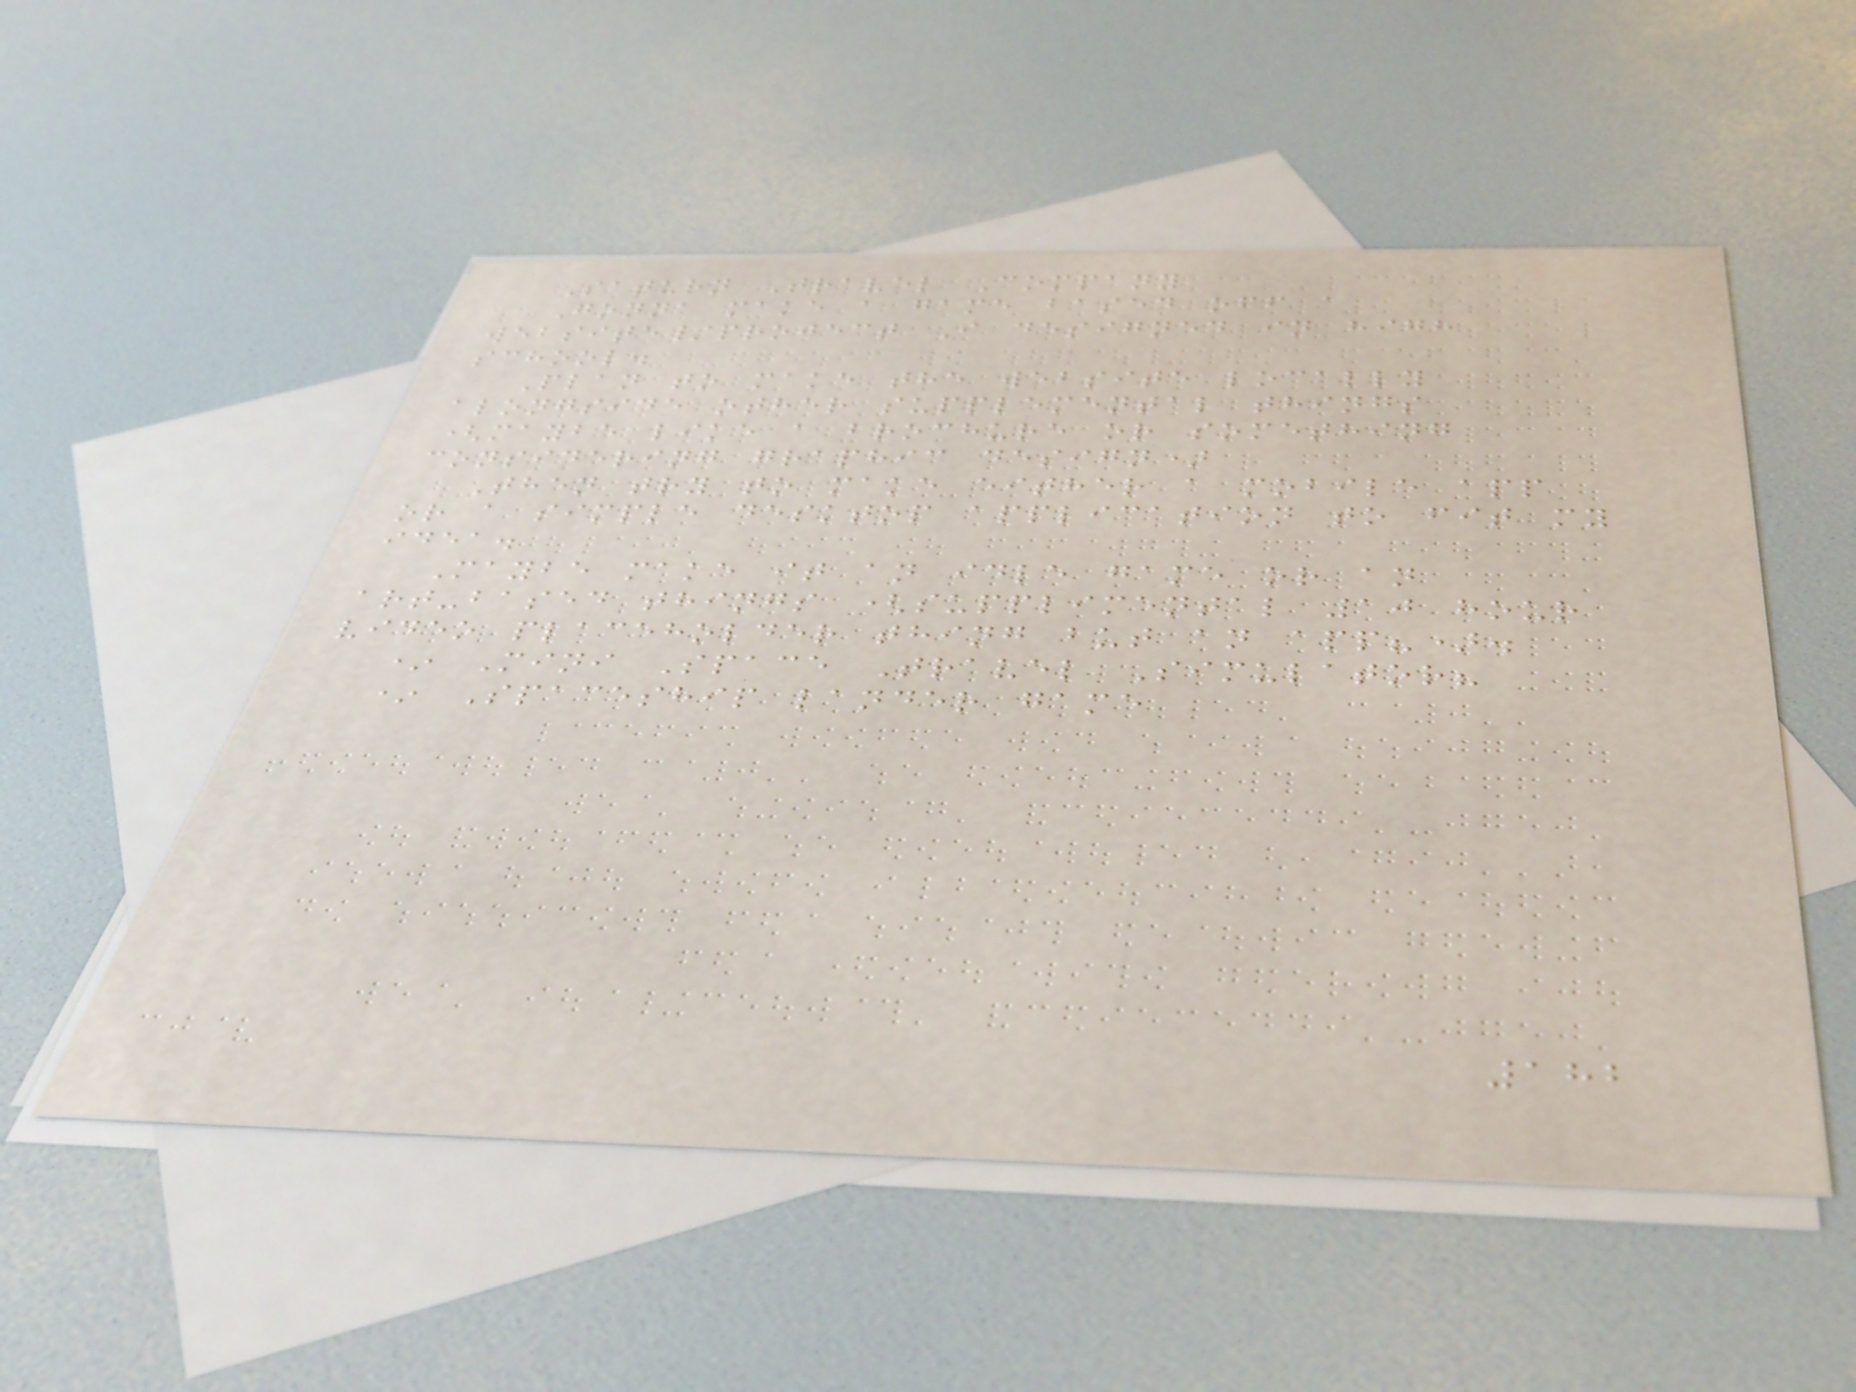Saturn Travel Company
Gonna make a game based off a
website/project I designed in high
school.
Plan to make the website locally
alongside other supplemental things
(maybe like a brochure or something
considering graphic design)
Then try to make either a mobile app
or a simple desktop application to fit my
idea.
Maybe make it an idle game or an
art-based things (supplimental 10 hour
video placeholder thing but an app?).
* Mini Space Travel Simulator?
* Spaceship lander game
182
